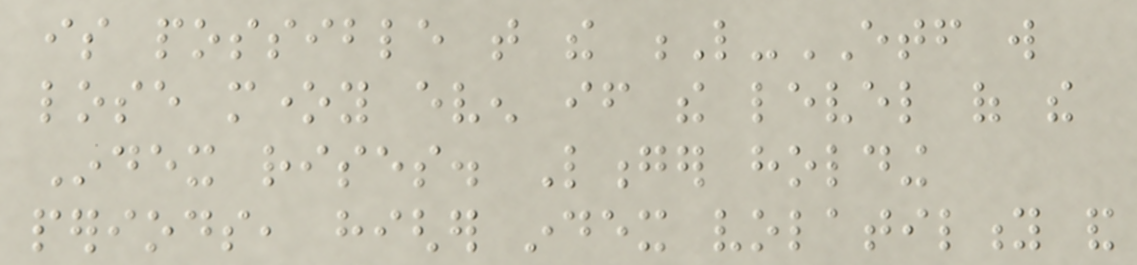is possible that the L-ETF will
lose money even if the level of the
Index rises. Longer holding
periods, higher index volatility and
